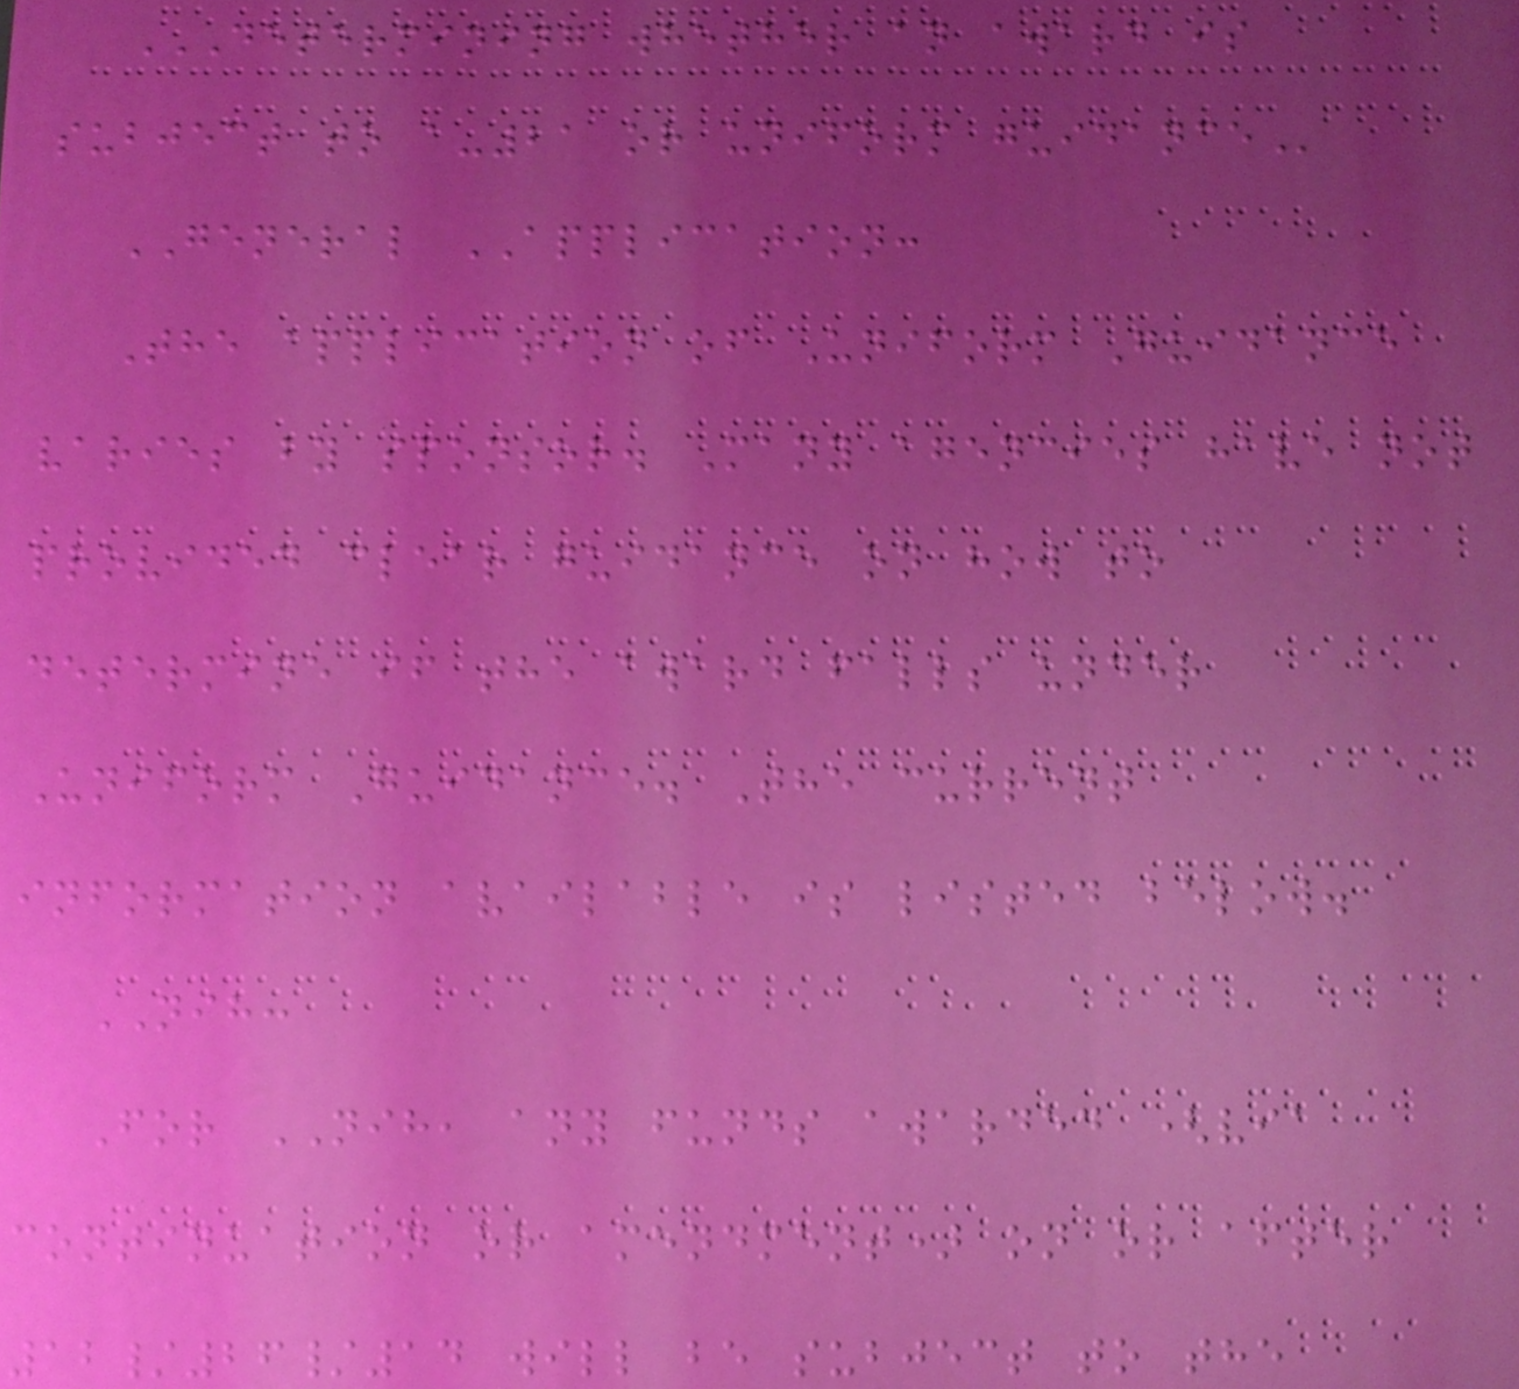DETERMINING WHETHER AN AWARD IS
SUBJECT TO A-21 OR UNIFORM GUIDANCE
GENERAL APPLICATION:
The application of Uniform Guidance
varies by sponsor. Many agencies have not
provided clear guidance on how to
determine if the award falls under
Uniform Guidance. The current
information available is listed below.
NIH:
For NIH, any funds awarded (via
continuation or amendment) on or after
12/26/14 will be subject to the
